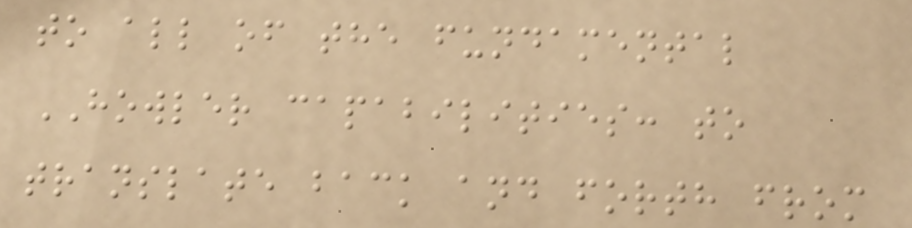to all of the fundamental
HOWLER capabilities: to
translate back and forth from
